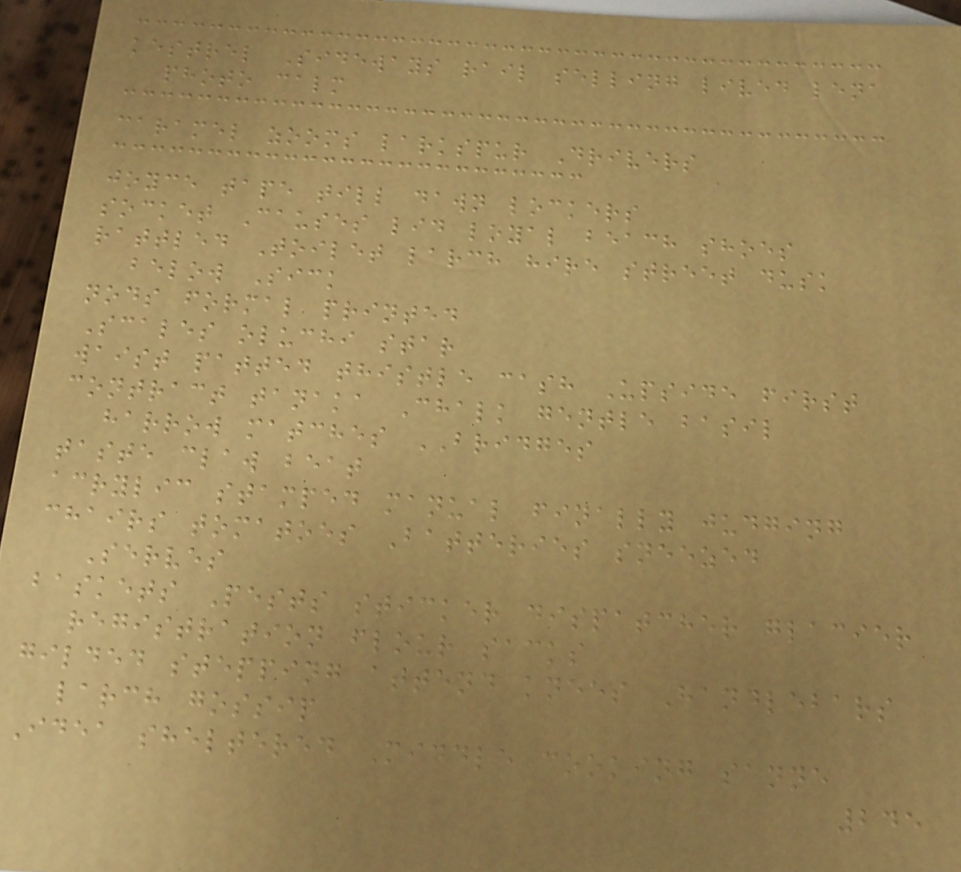kestrel Sideways rail selling lived lena
photo calm
caramel zooms larkspur Drivers
joyce tape till dawn lockers
socket Causes lid loyal beach shoes
rattled Toilet larch hire street dusk
below Sick
nods formal printed
Scales oluchi star
waist patted thistle cash Upside first
contract tanaka Chalk gentle basil
harrow matches BRIDGES
taste claw beat
acrylic stamped manual finally judging
chairs tomatoes Batteries sneezed
Serves
baskets Pests sticker dispatcher glacier
registration flour sacks
gilded stepping attend knees Handlebars
larch gossip
Idea sheltered Middle cooking sanne
245
